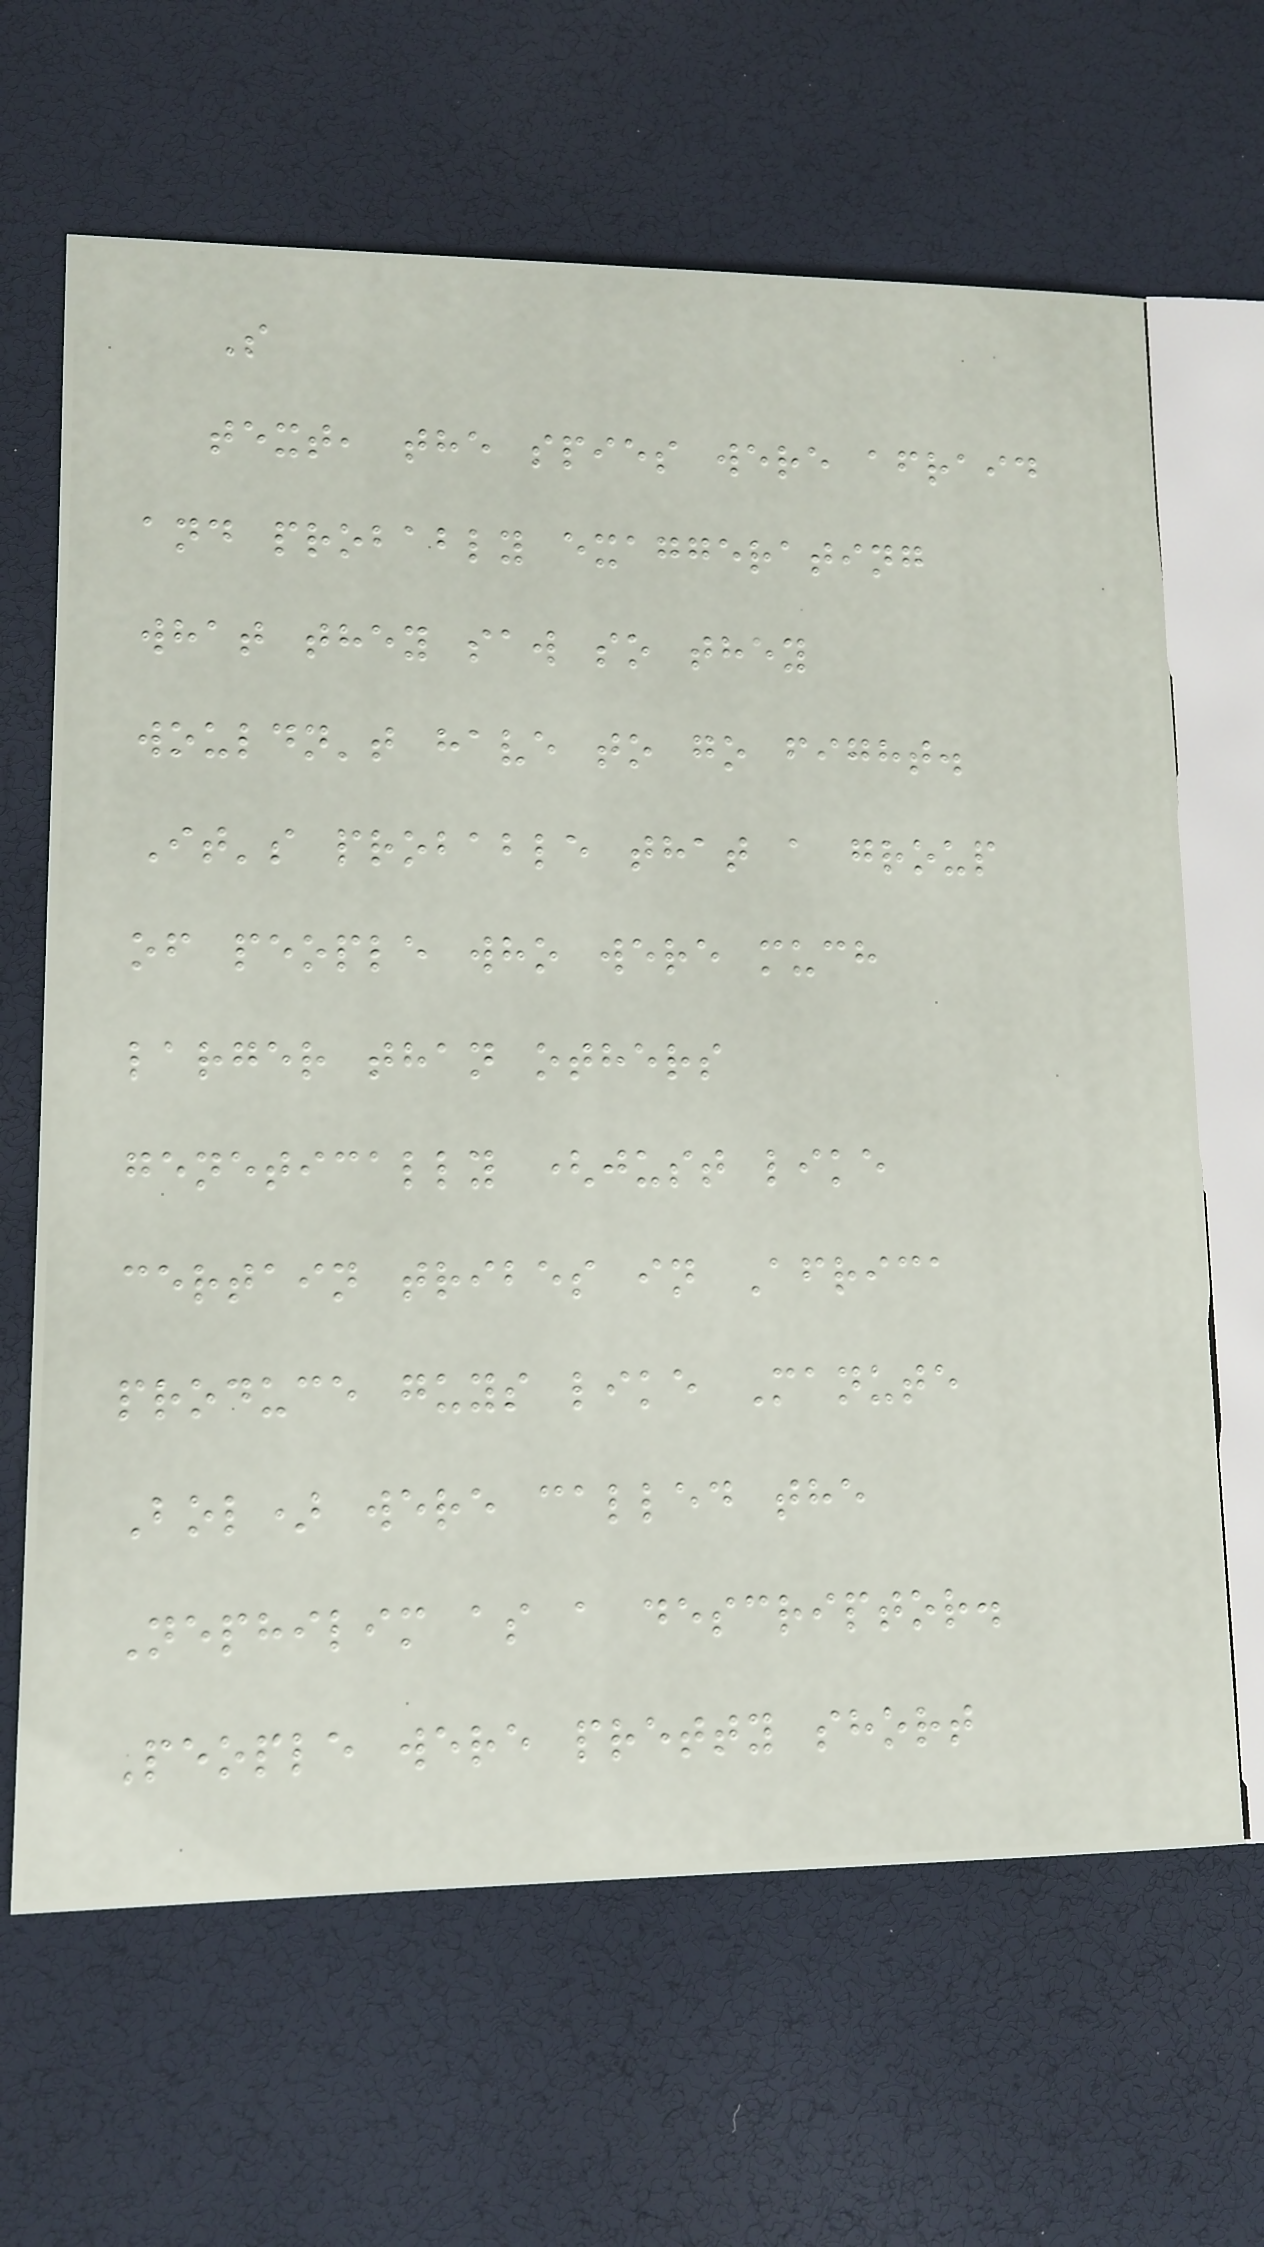S
text, the spies were afraid
and probably exaggerating
what they saw so they
wouldn't have to go fight.
It's probable that a group
of people who were much
larger than others
genetically (just like
certain tribes in Africa
produce guys like Manute
Bol) were called the
Nephilim as a descriptor.
People were pretty short
